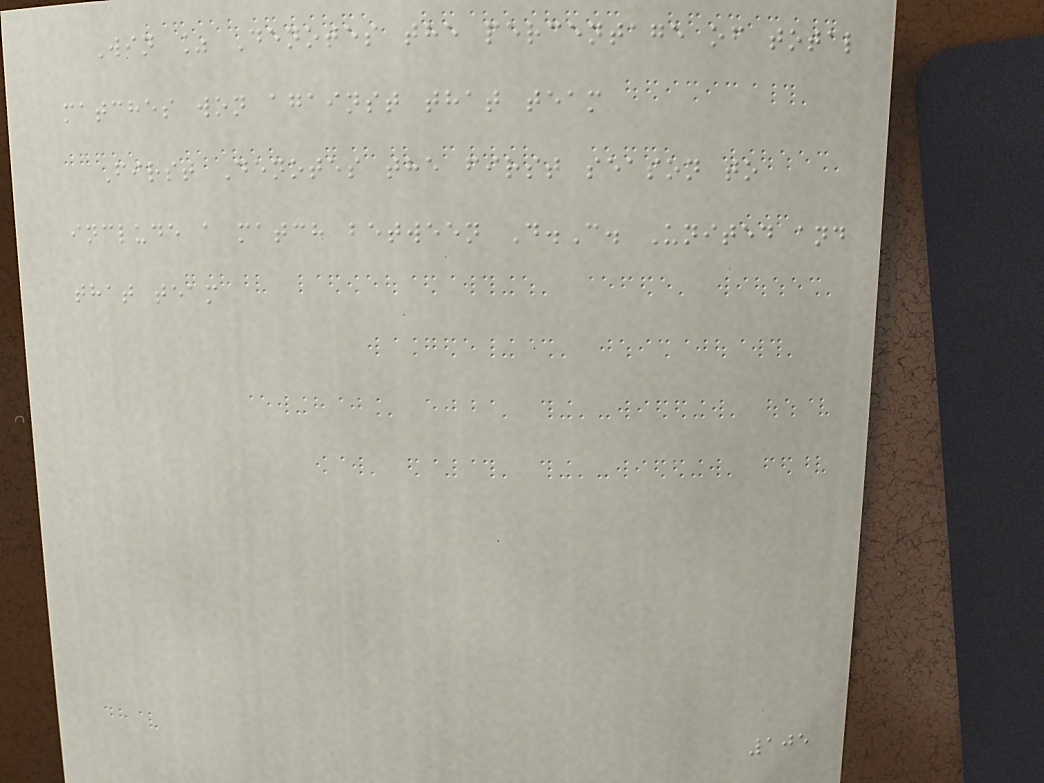Win % Denotes the percentage of total
matches won against that team
First Denotes the first season to
include a match between D.C. United and
that team
105
